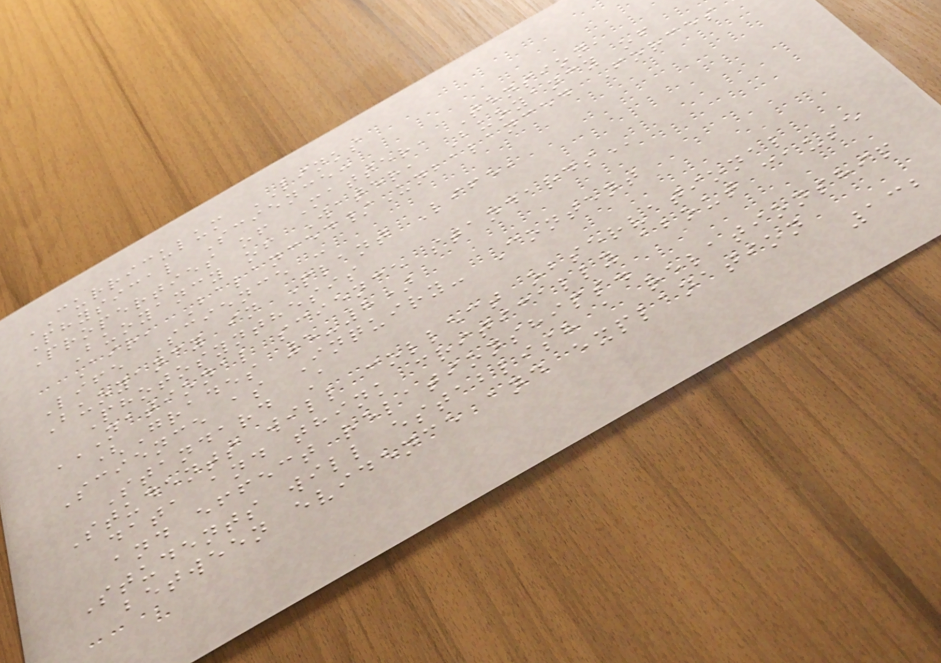CURRICULUM LINKS
Physical Science:
Properties of Matter, Tension,
Buoyancy of Water, Buoyancy of
Air, Balanced/Unbalanced Forces
Life Science :
Buoyancy in Plant Life,
Photosynthesis
NATIONAL SCIENCE STANDARDS
(Grades 5-8)
Science as Inquiry- Content
Standard A
Students will collect observational
data and think critically about cause
and effect relationships.
Students will establish a relationship
between evidence and explanation
132
